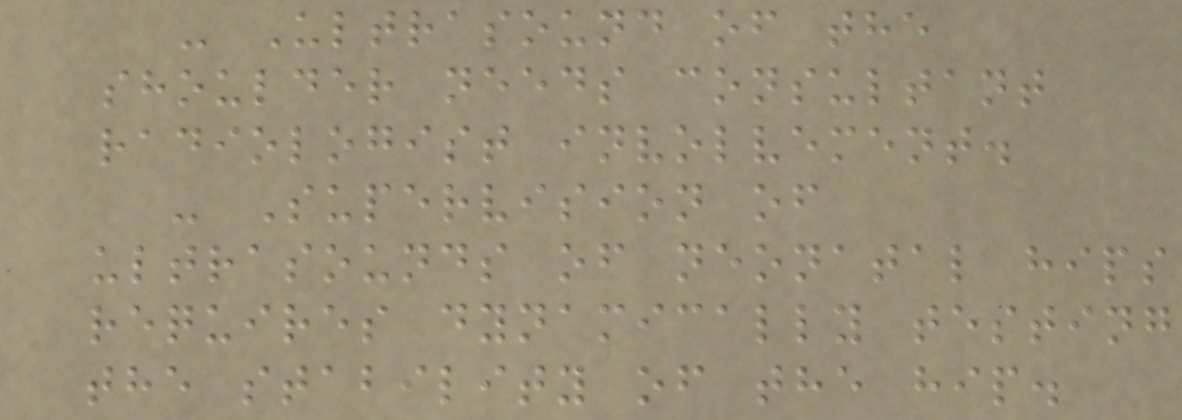- Ultrasound of the
shoulder needs consultant
radiologist involvement.
- Supervision of
ultrasounds of neonatal hips
requires dynamically testing
the stability of the hip.
